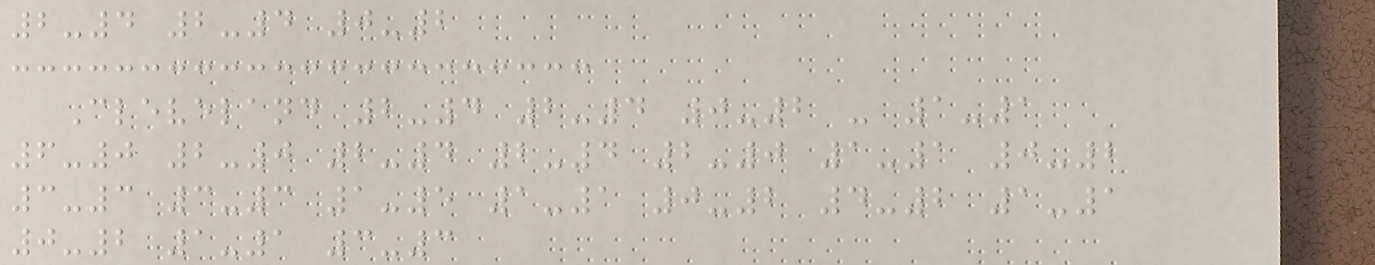2-4 2-4 0-2
Cleveland 2-4 2-4 0-2 - 1-1
6-0 2-0 2-4 2-4 2-0 1-1 0-2
3-3 3-3 1-5 1-1 0-2 4-2 1-1
0-2 1-1 3-3
